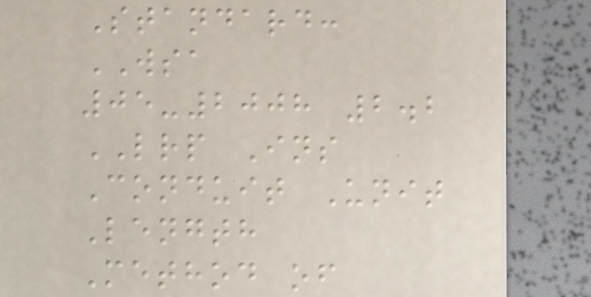Standard:
WSA
05-2008 2.2
LRP Ins
Conduit Unit
Length
Method of
